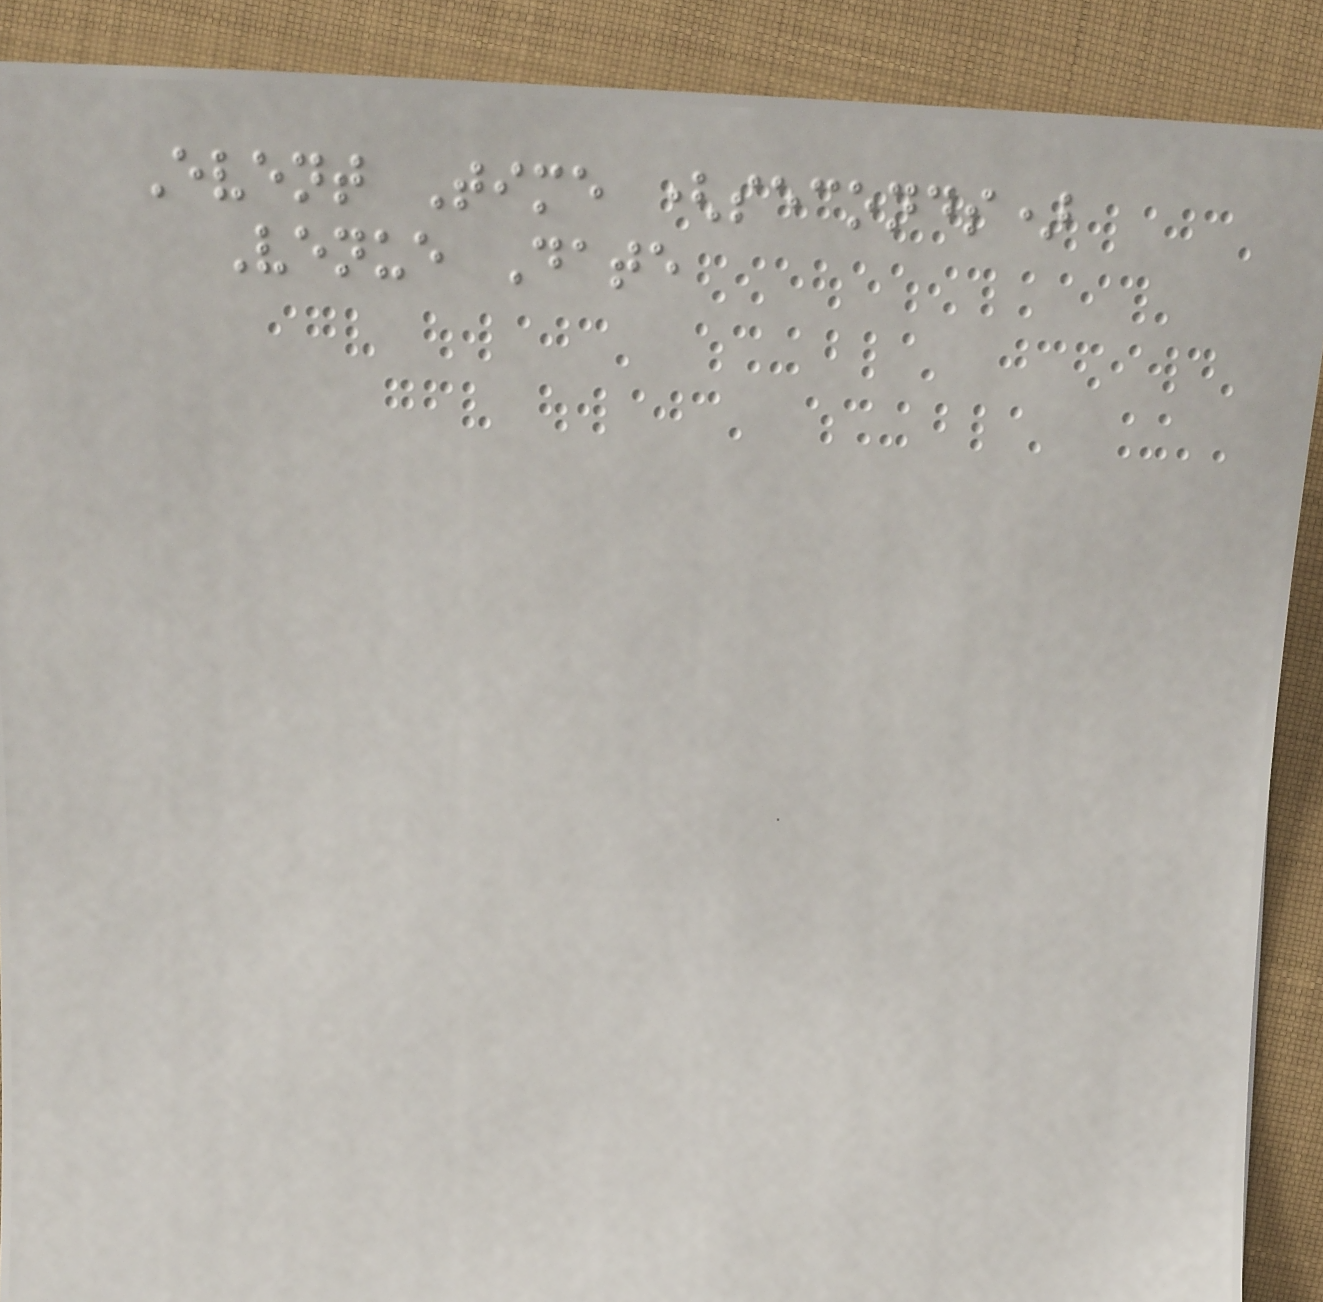Event Time (seconds)
Venue Date
